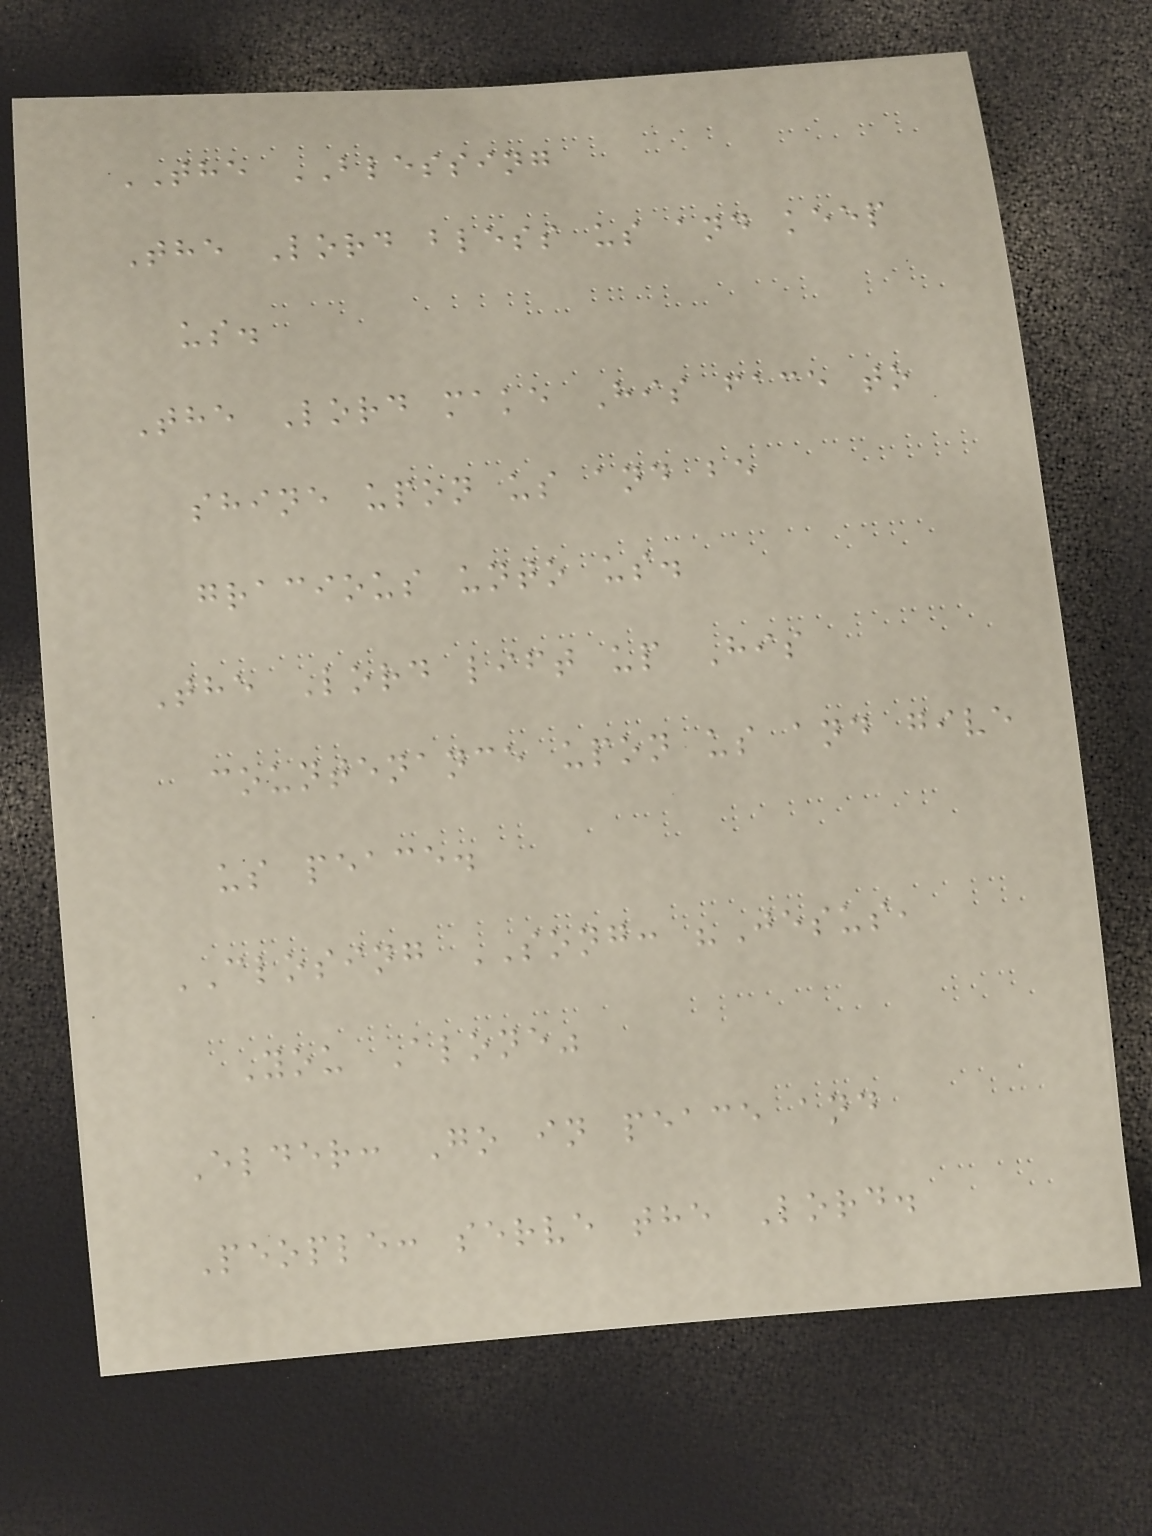THE BLESSING
The Lord bless us and keep
us.
The Lord make His face to
shine upon us and be
gracious unto us.
The Lord lift up His
countenance upon us and give
us peace.
CLOSING SONG: "Jesus,
You Alone"
Elder: Go in peace and
People: serve the Lord.
